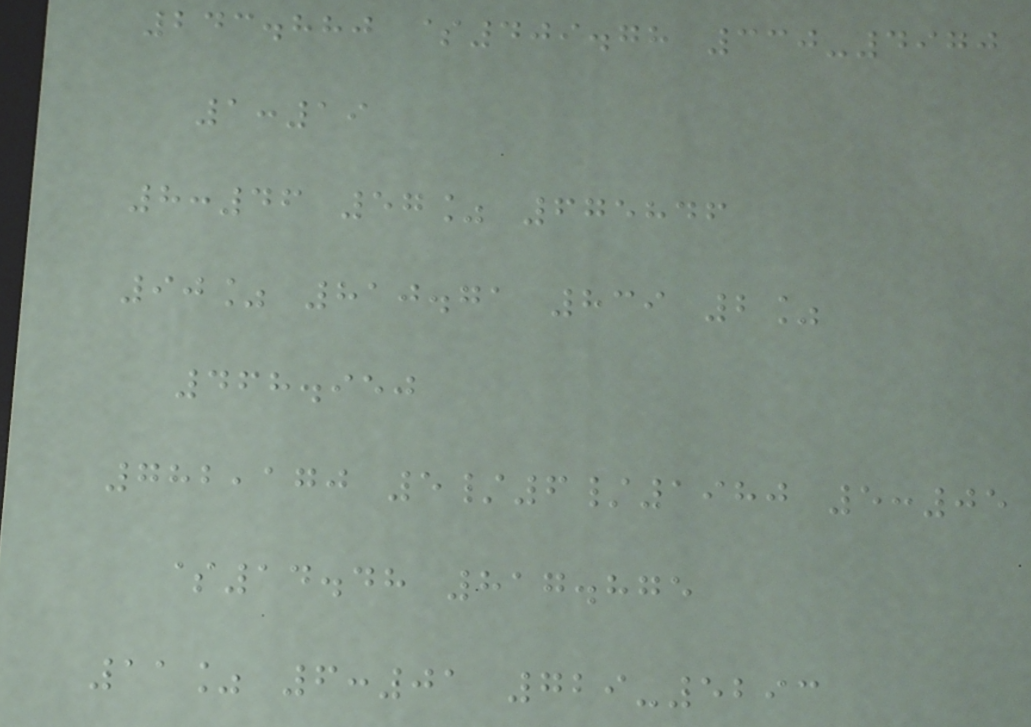243.880 $409.78 330-4970
1:19
8:46 57% 675846
90% 810.71 839 2%
468.950
782,170 5/6/1980 5:05
$14.48 817.875
11% 6:01 729-5293
